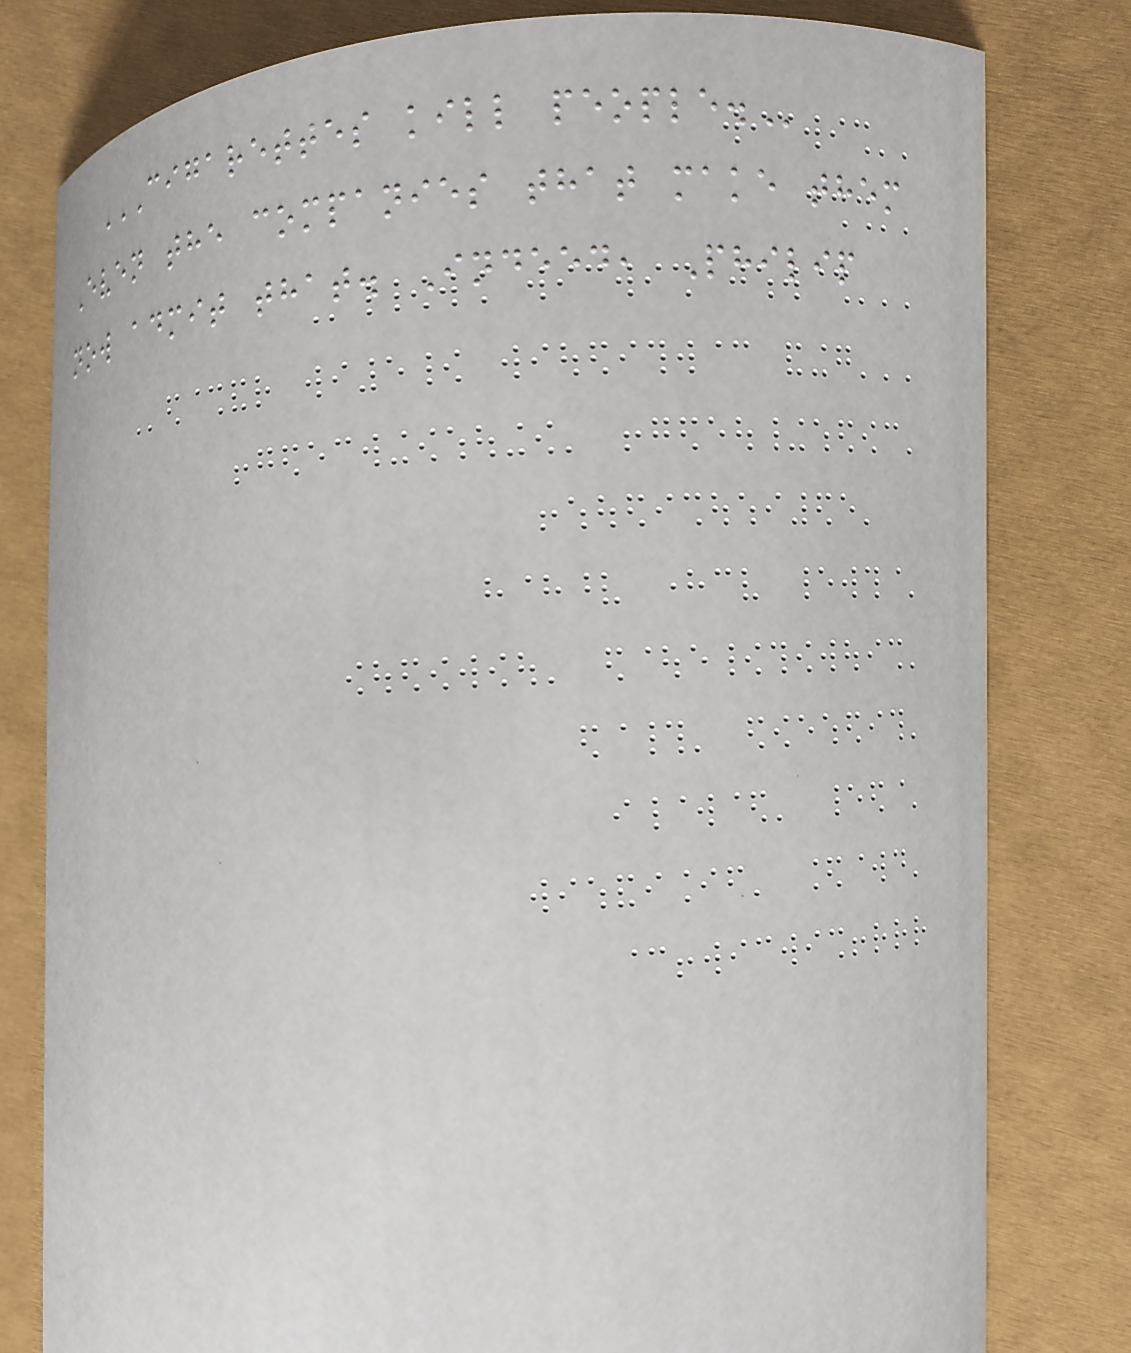CIGARETTES KILL PEOPLE.
Even the companies that make them
now admit that. Indeed, Philip
